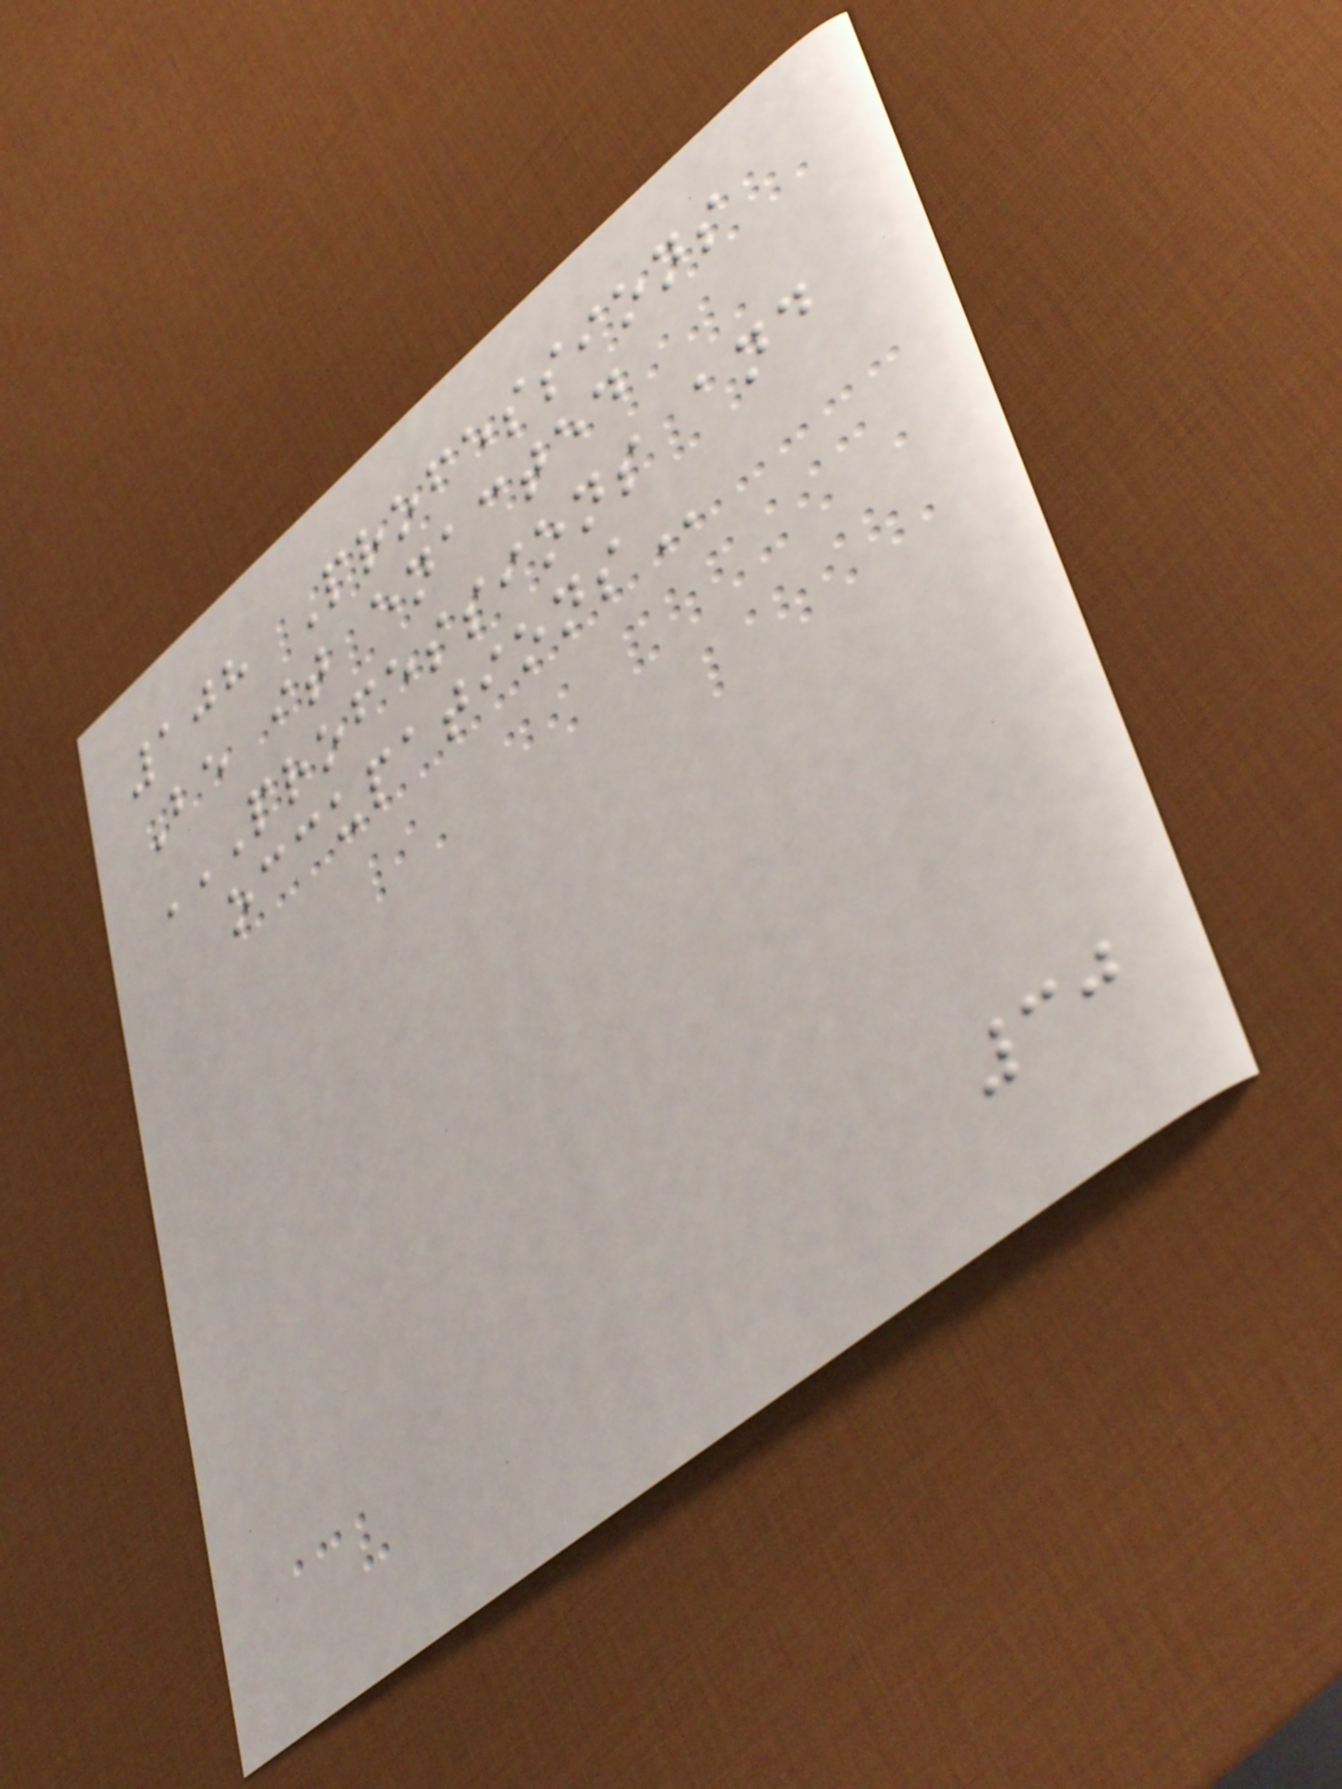108 Professions
Be it enacted
PROFESSIONS AND
OCCUPATIONS
30
